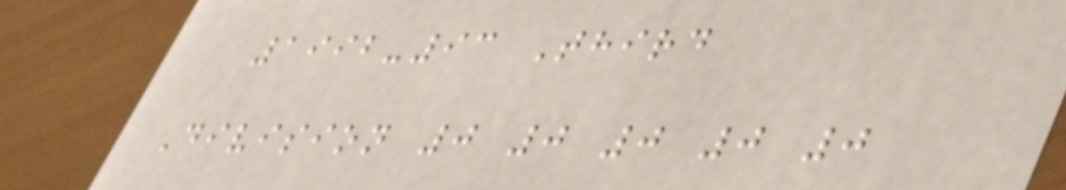1992-93 Third
Division 0 0 0 0 0
